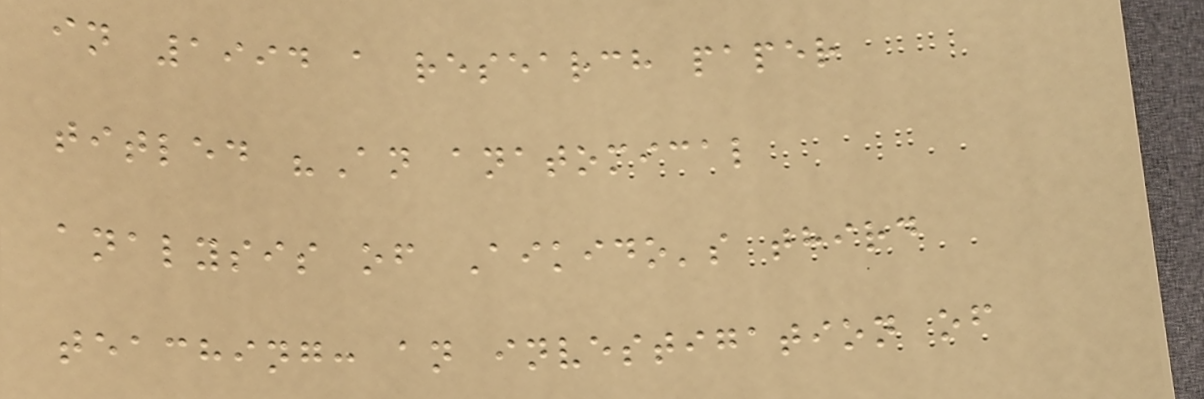in 1994 a research paper
titled "An anatomical
analysis of Aikido's third
teaching: an investigation of
